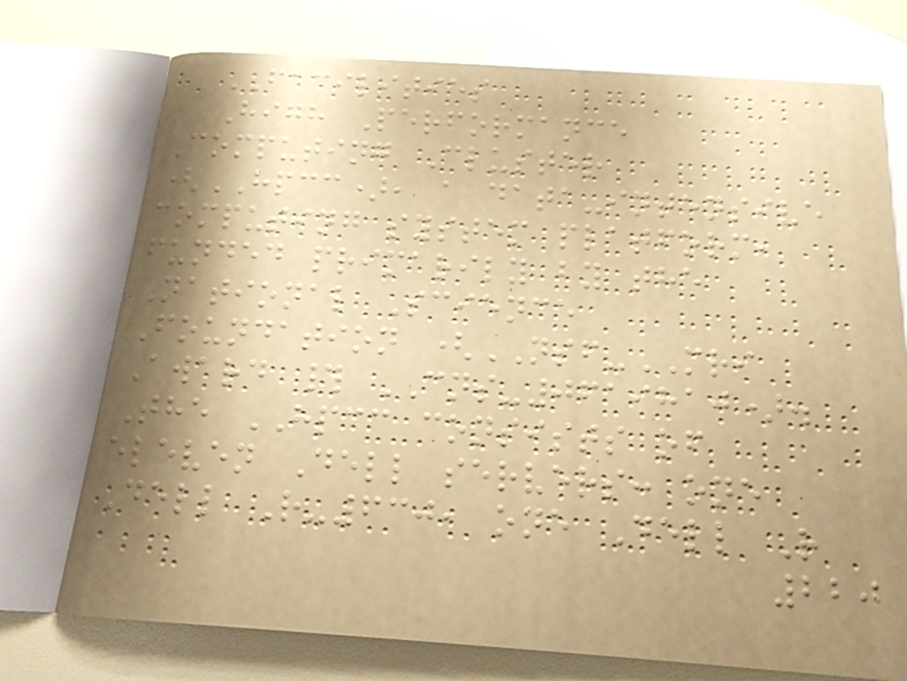FACILITIES
High Performance
Computing Cluster
(HPCC), a data-intensive
computing system platform,
funded primarily by the
National Science
Foundation (NSF-MRI
Award # CNS-0619810).
The HPCC consists of
eleven Dell servers: one
Dell R-630, one Dell R
220
